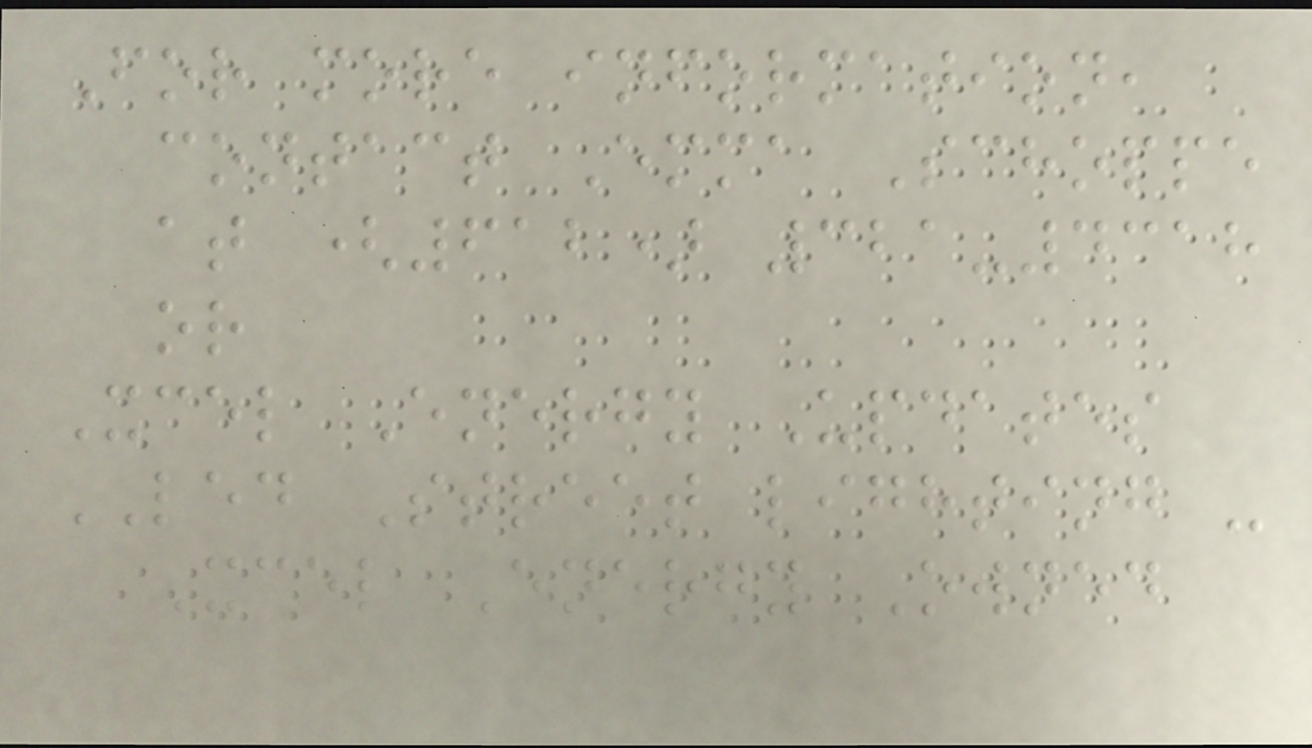For more information,
contact Emma Schoppe
at (612) 321-4318
or
Xcel Energy Updates
LED Street lighting -
Xcel Energy Owned
